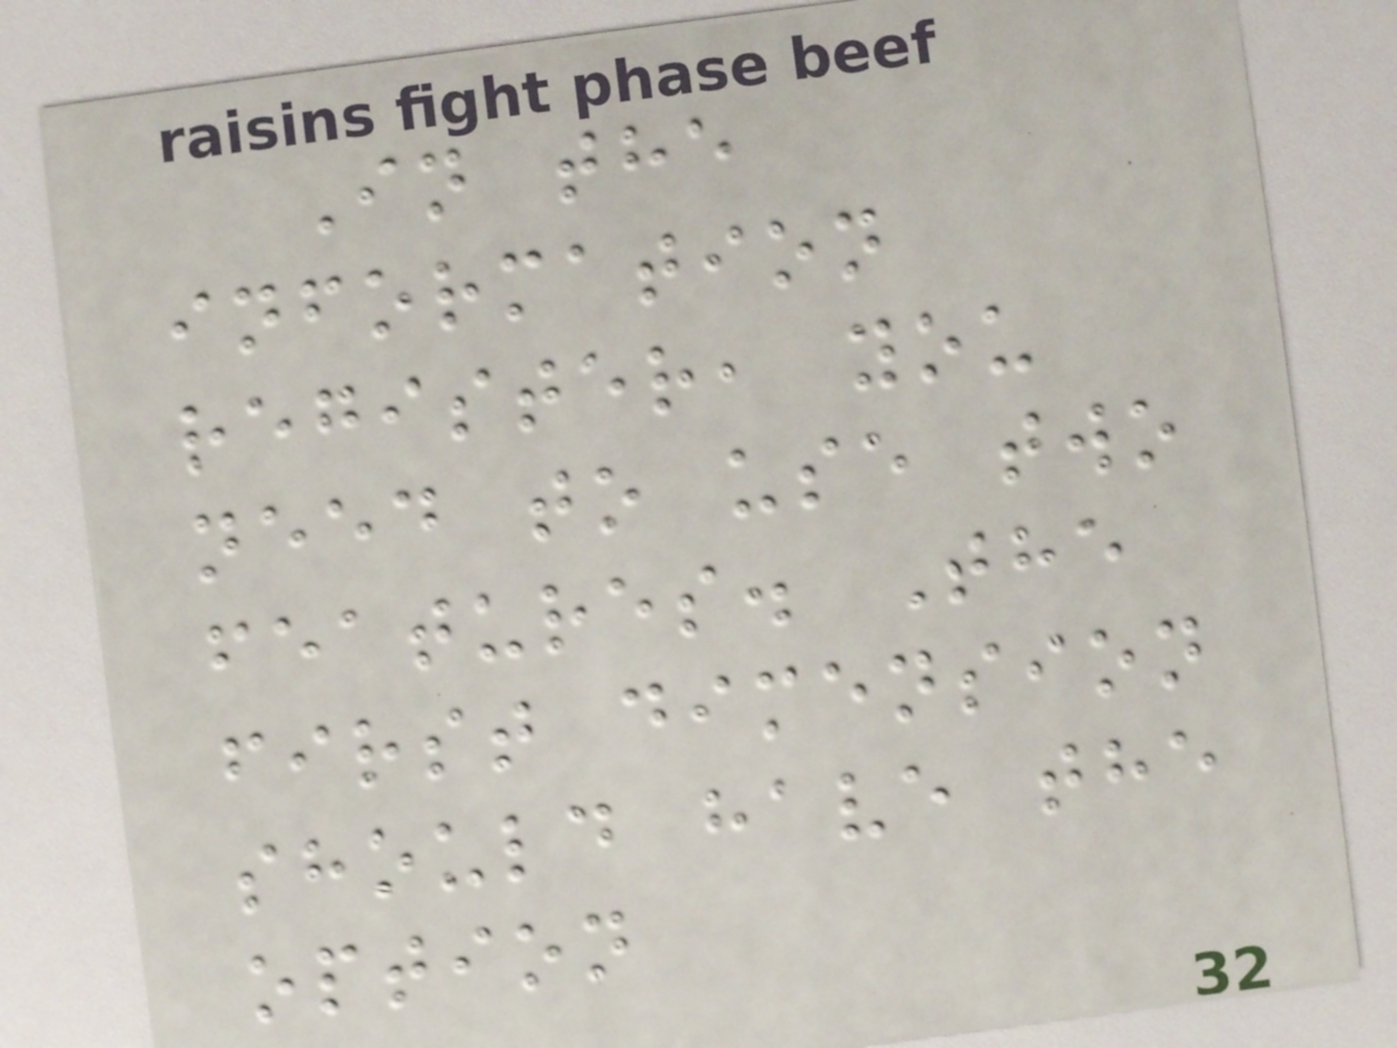In the
information
register, you
need to use two
features. The
first dimension
should have the
option
